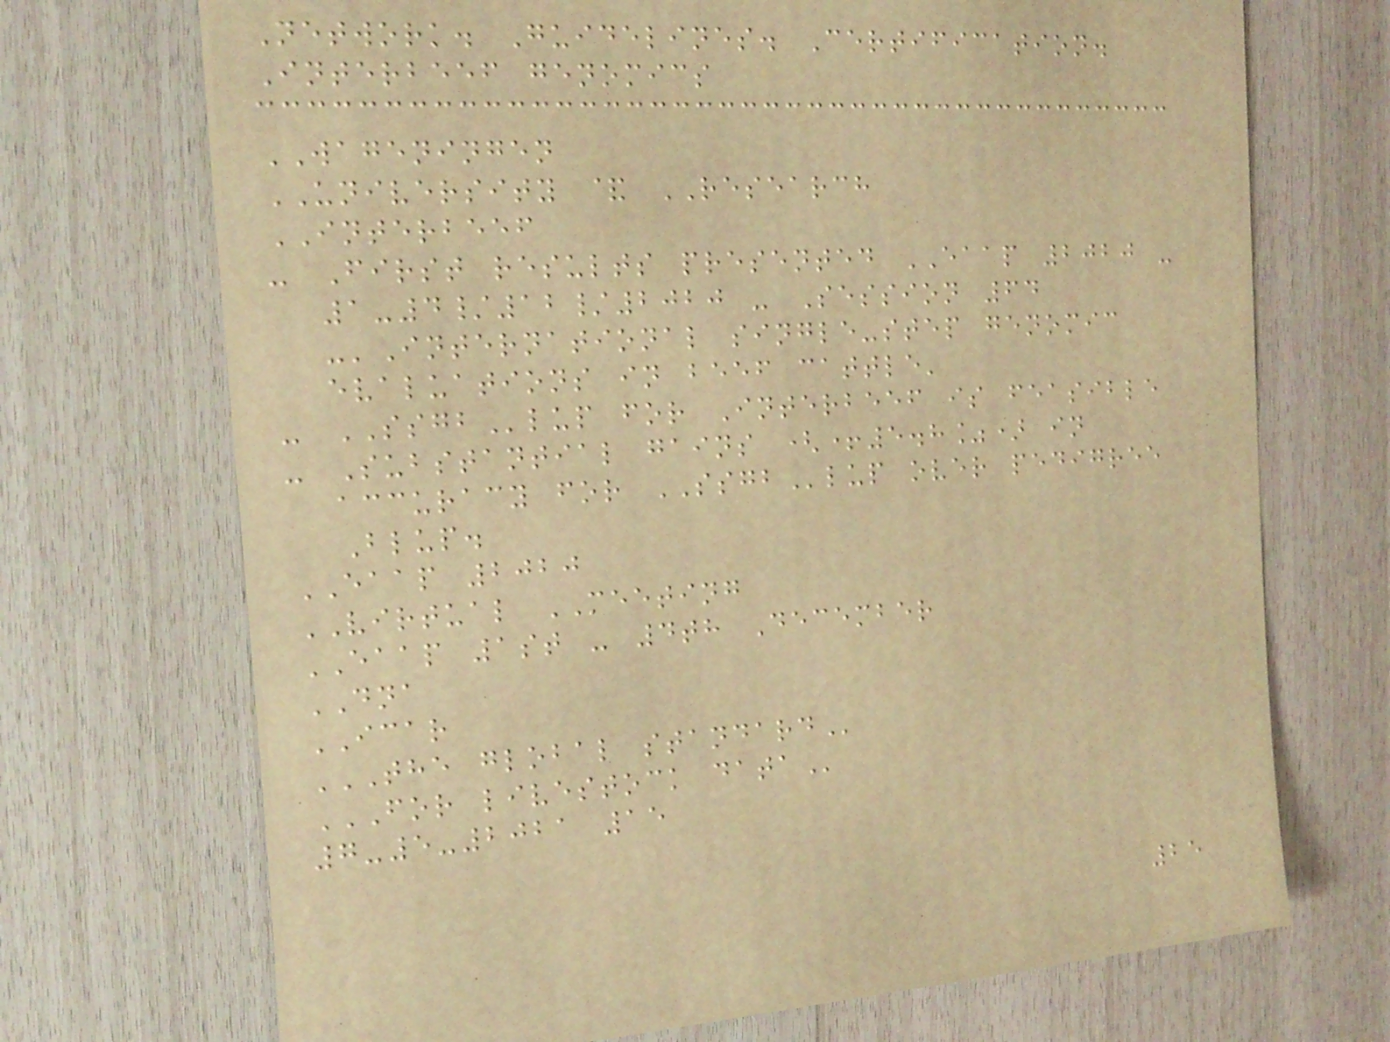Network. Guidelines. Certification.
Interbeef genomics
WAGENINGEN
UNIVERSITY & RESEARCH
INTERBEEF
- First results presented EAAP 2020 -
1-4/12/2020 - Session 64
-'International single-step genomic
evaluations in beef cattle'
- SSGBlup for Interbeef is feasible
- Substantial gains (+5.8%) in
accuracy for SSGBlup over pedigree
Blup.
EAAP 2020
VIRTUAL MEETING
EAAP 1st - 4th December
DNA
ICAR
THE GLOBAL STANDARD
FOR LIVESTOCK DATA
7-5-2021 15
25
